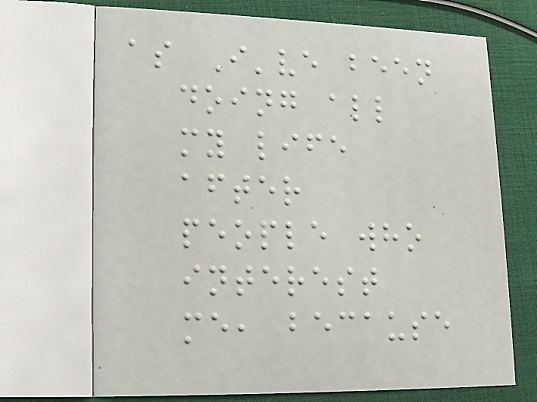as I've been
doing all
my life
after
people who
interest
me, because
